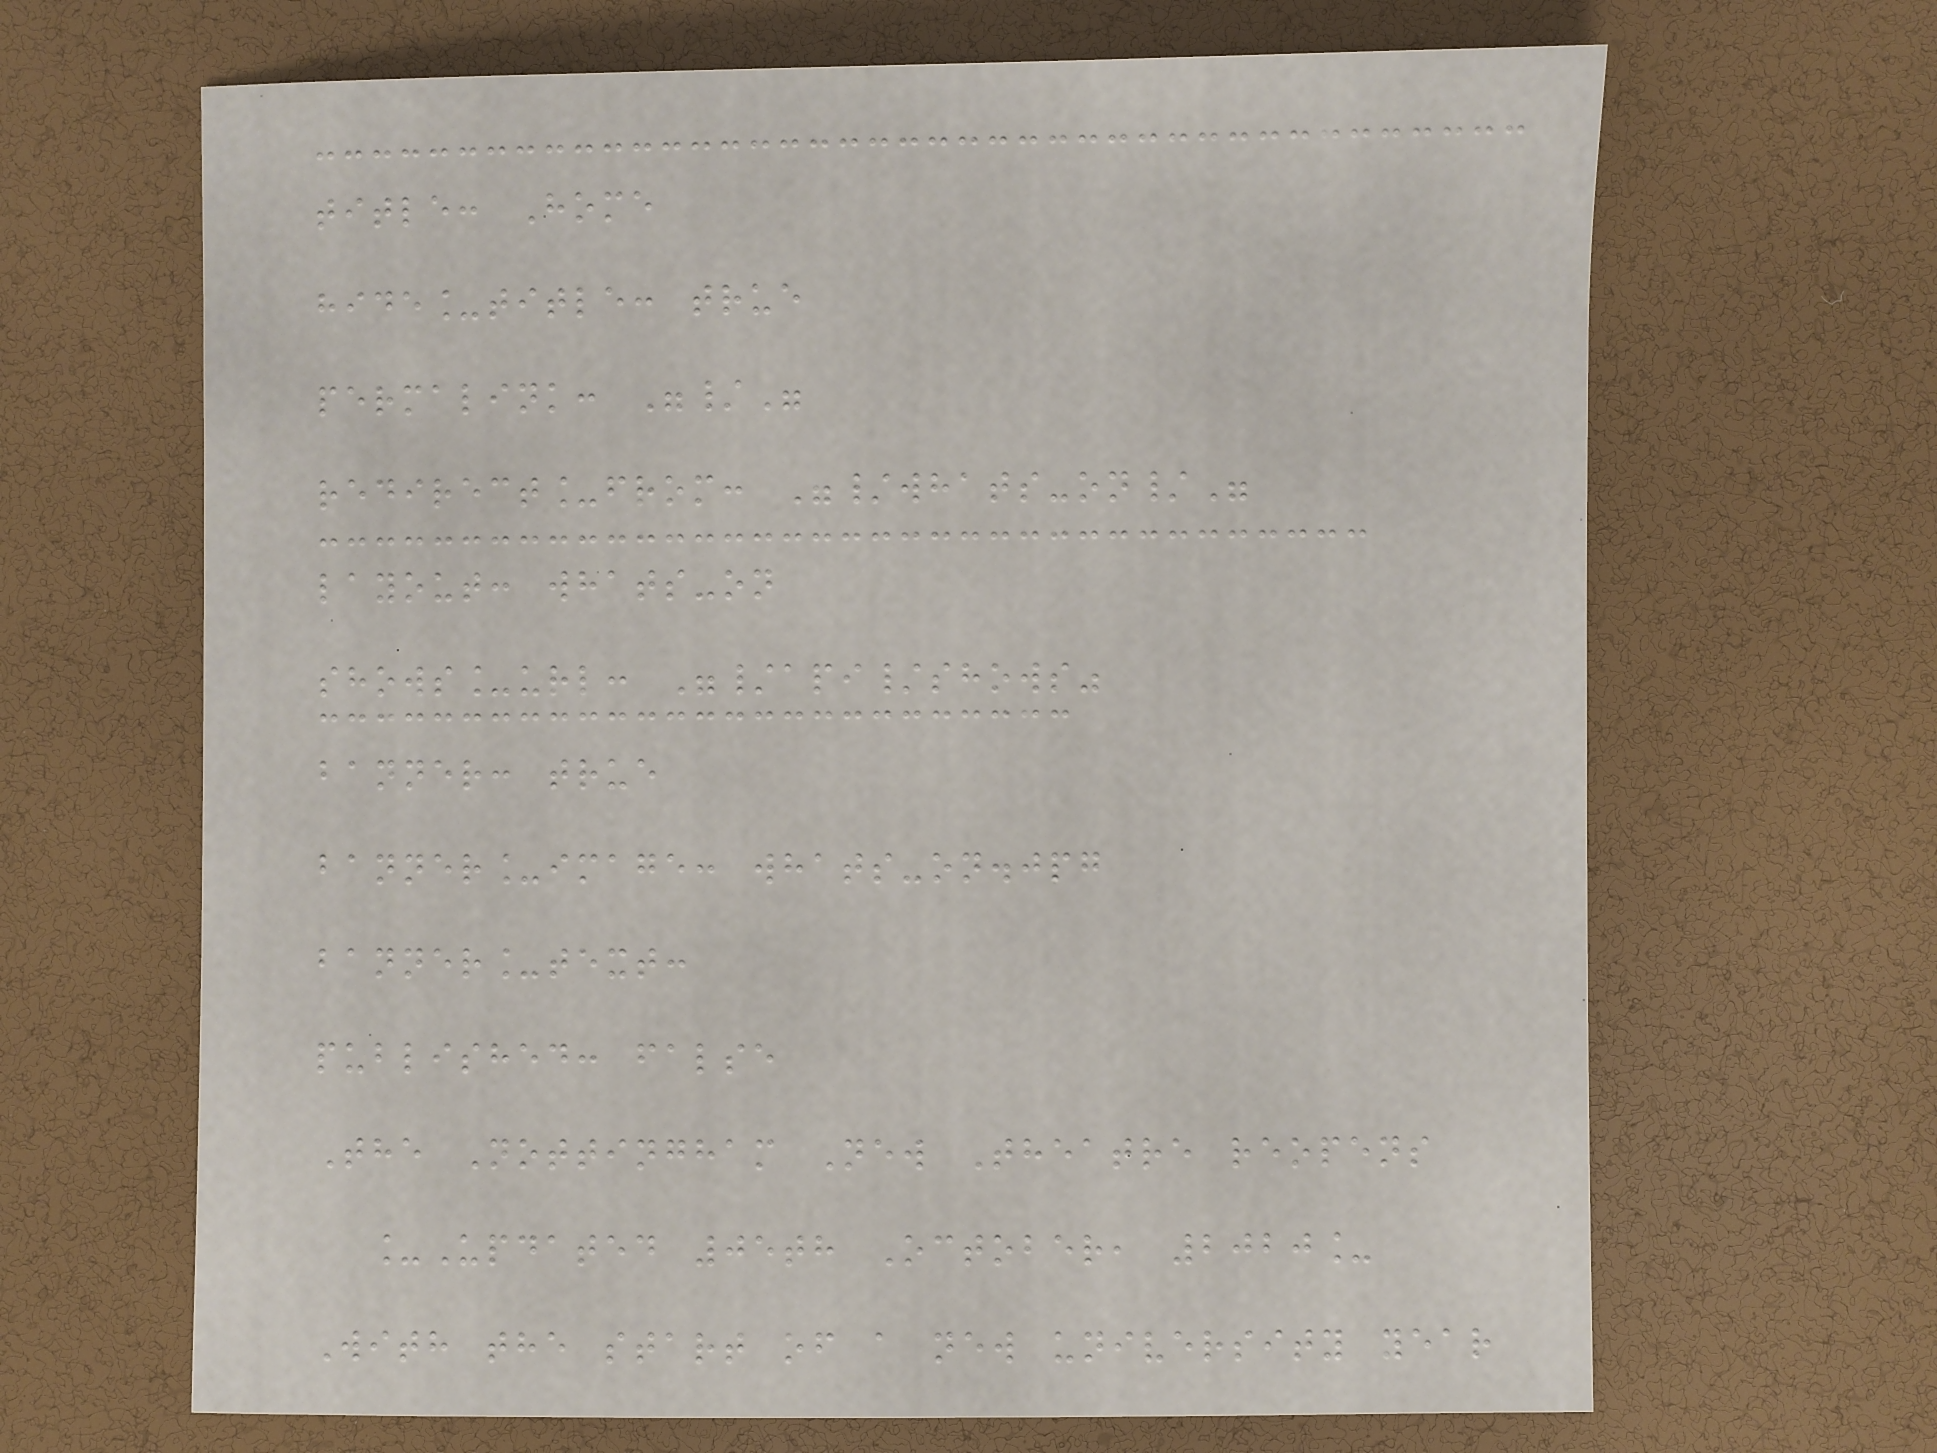title: Home
hide_title: true
permalink: "/"
redirect_from: "/whats-on/"
layout: whats-on
shows_url: "/api/shows"
banner: true
banner_image: whats-on.jpg
banner_text:
published: false
The Nottingham New Theatre reopens
_Updated 05th October, 2020_
With the start of a new university year
